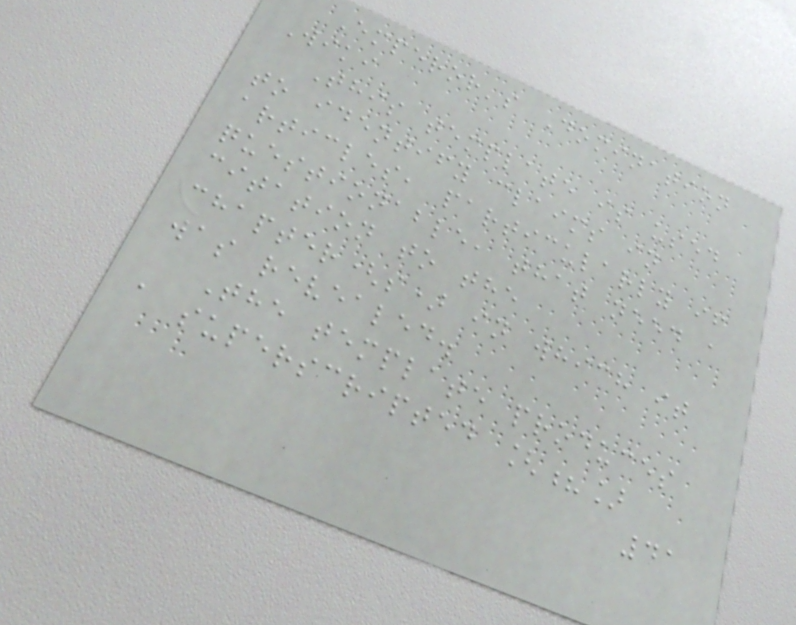Emperor's Domination
Wiki
This template is used
to identify claims in
articles, particularly if
questionable, that need a
citation to the
chapter(s) in which it
was revealed.
The template produces
a superscripted [?]
41
